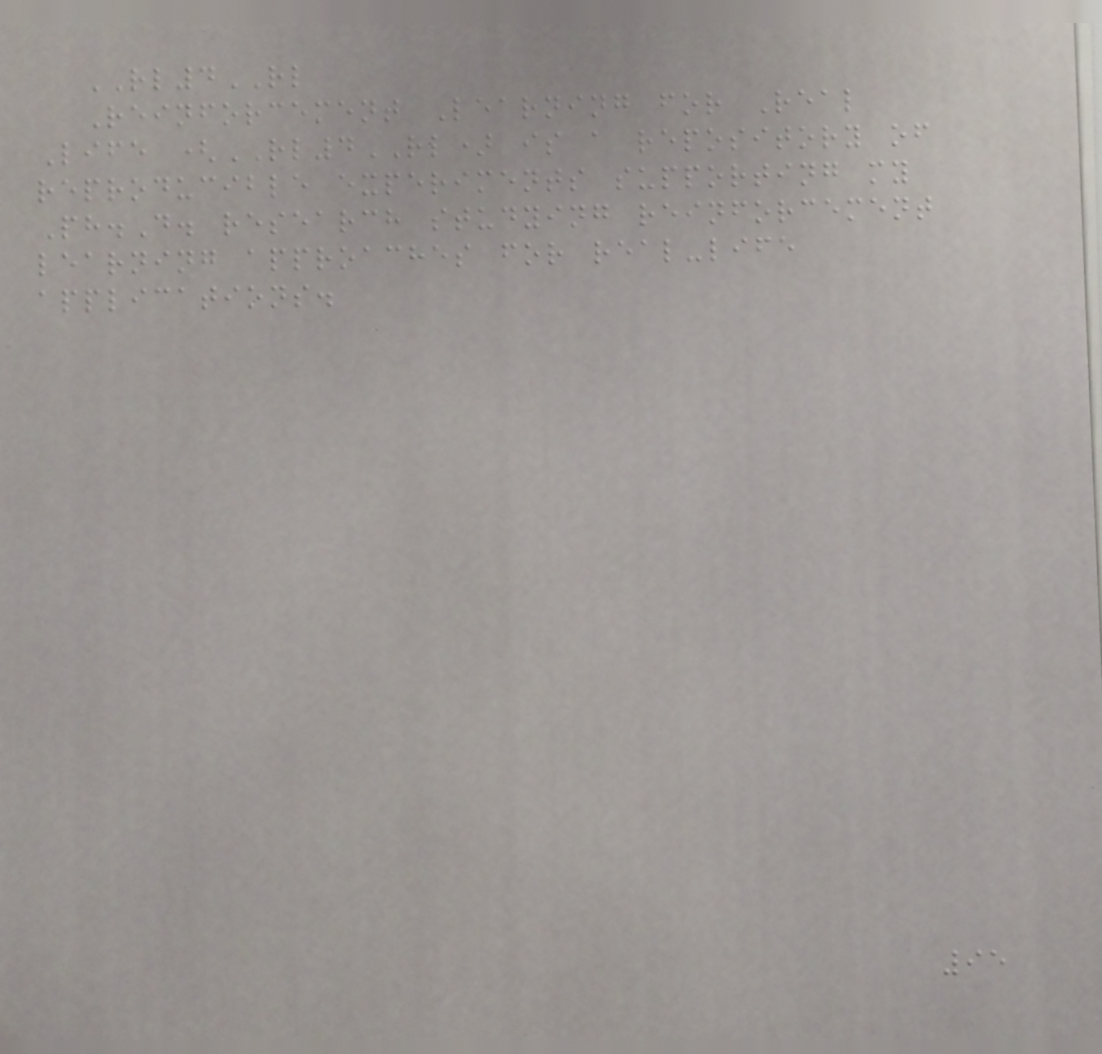RL4RL
Reinforcement Learning for Real
Life (RL4RL) is a repository of
reproducible experiments supporting my
Ph.D. research studying reinforcement
learning approaches for real-life
applications.
95
